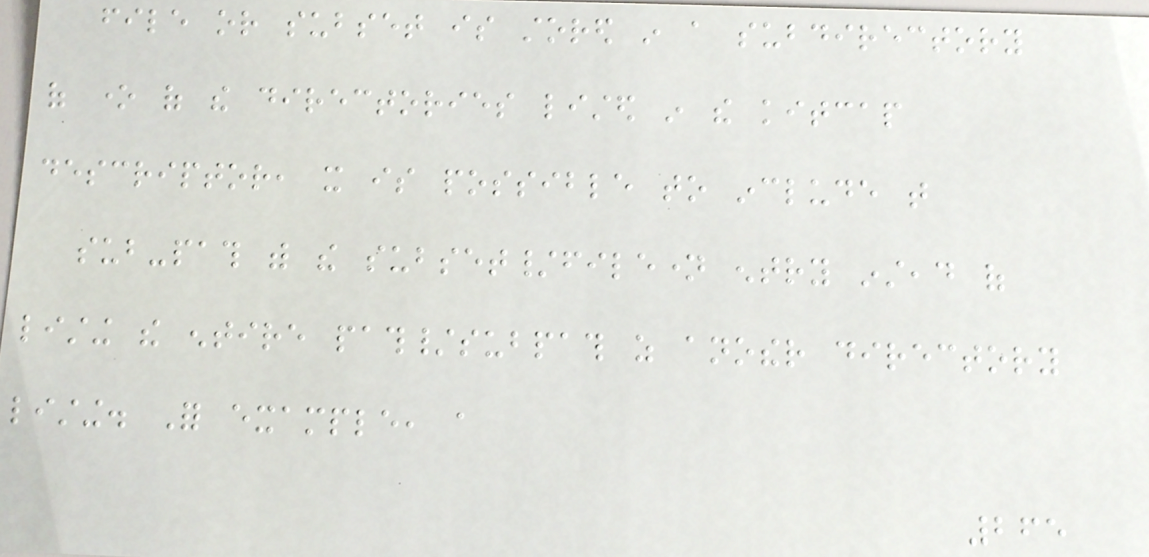file or subset is stored in a subdirectory
of one of the directories listed in the kitcap
descriptor, it is possible to include that
sub-path with the subset/filename entry instead of
listing the entire path/subpath as another directory
listing. For example, a
265
